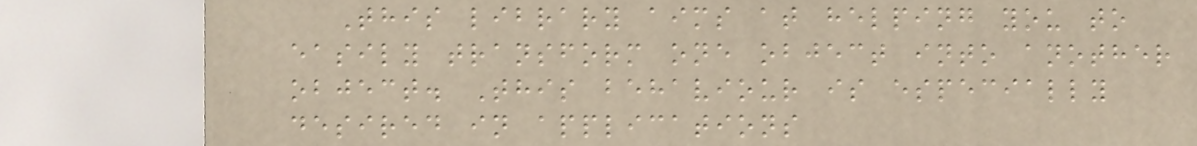This library aims at helping you to
easily transform one object into another
object. This behaviour is especially
desired in applications
